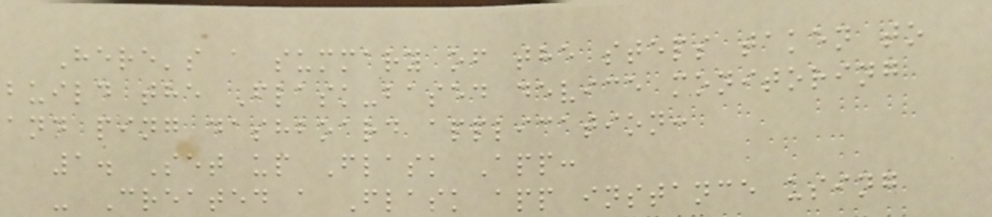Here's a summary of the steps taken to
build the Flask-based device monitoring
and ping dashboard application:
1. Set up Flask App:
- Created a Flask app instance using
